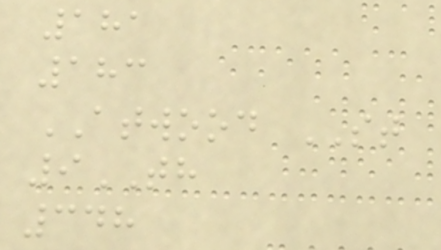181
183
ATWOOD ST
9TH
348
